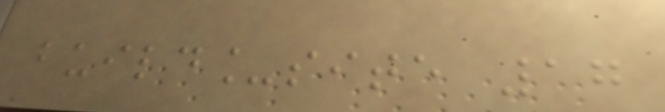build_site 17
